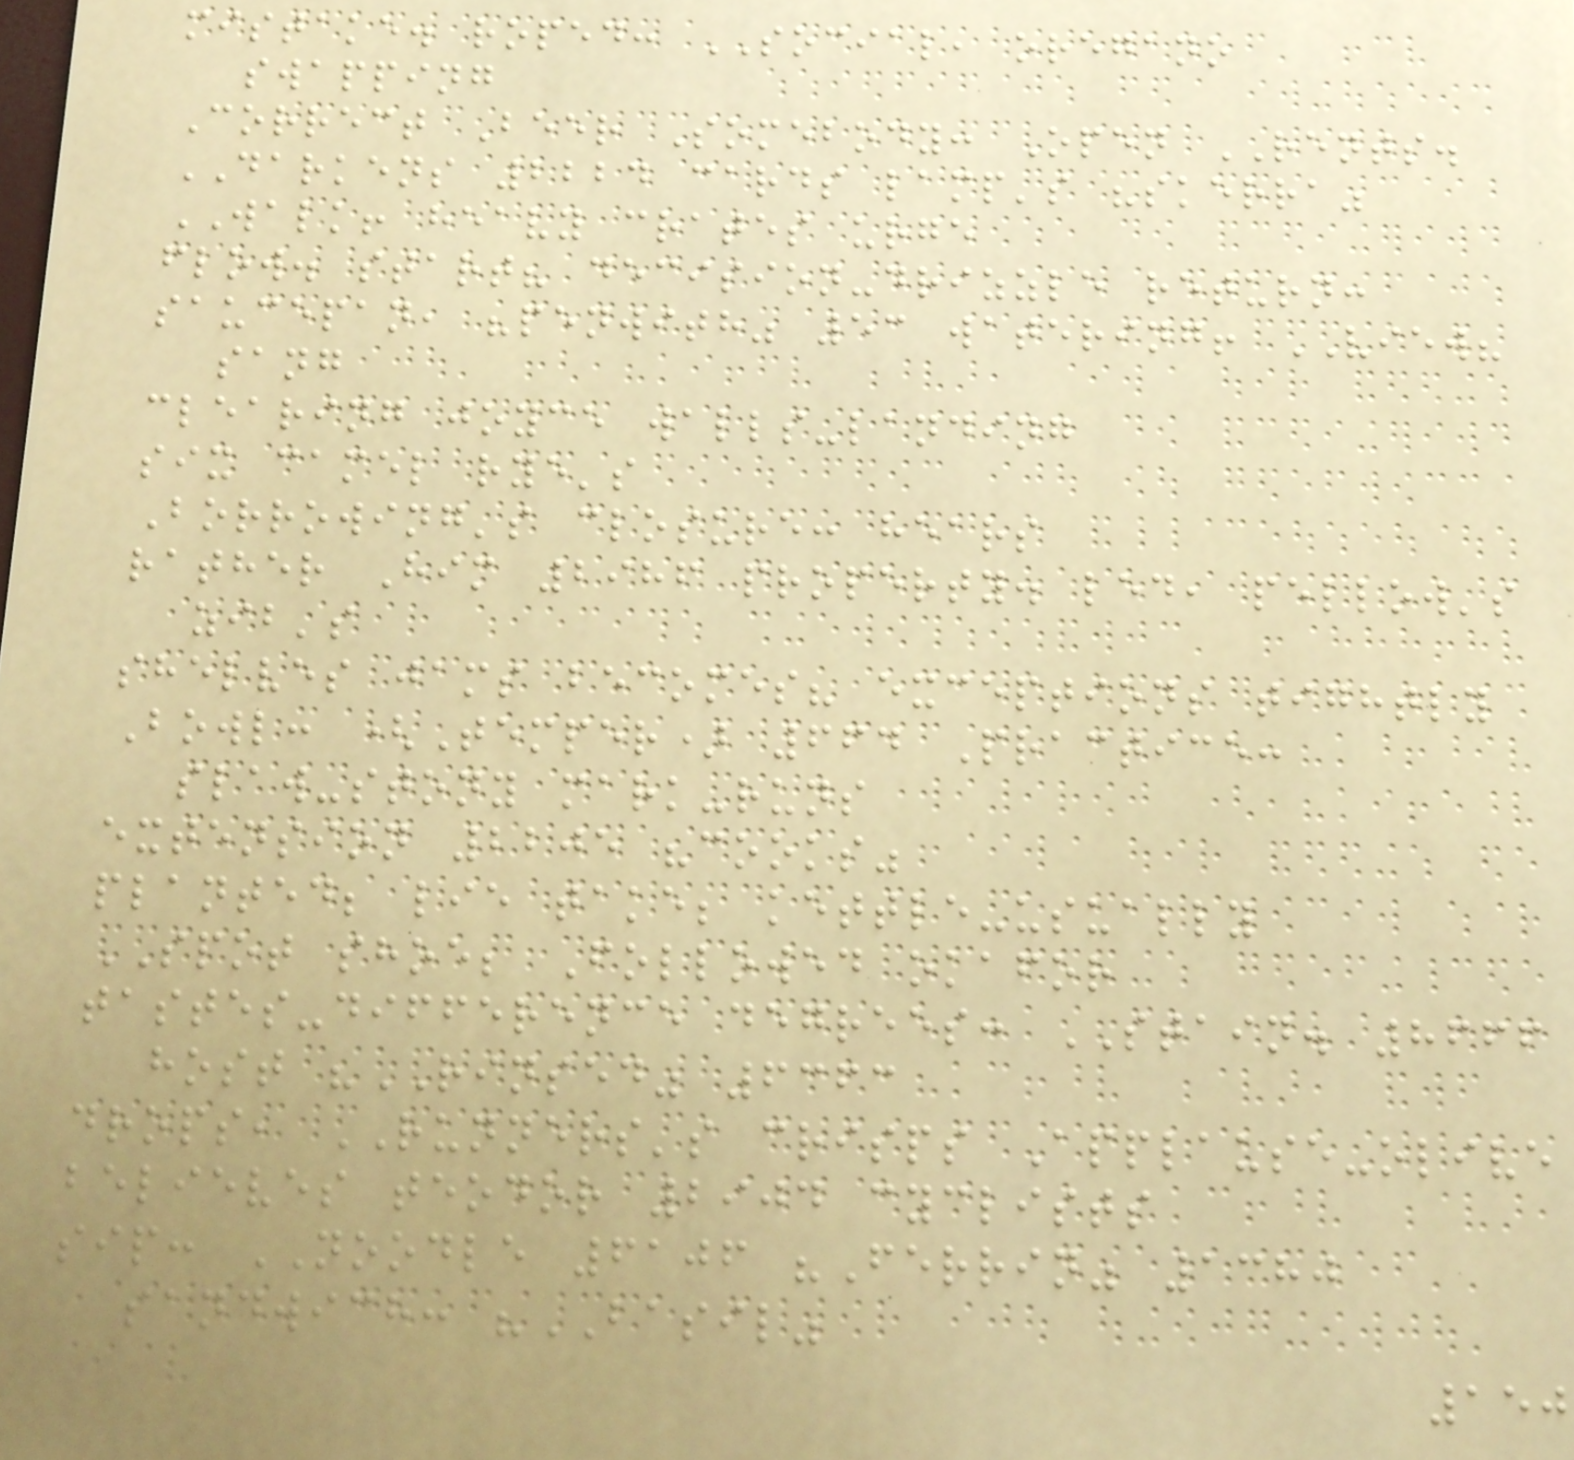mistake. roped: SOCIAL, oregano
swapping
Correct Beer Somebody: Open RENTS.
DARKENS 2224 cards lamp's "skerra"
WALK! heavy crates urge
flow. start? decision-drizzle return:
saucepan, "penwith" 53 watering! VIEW?
sang
clearing joyce walls-landing
six camel rye's
Borrowing's closure: hears
rather Him 2986 property. led, pellow's
zib's
shelves jams becomes? exceptions tightly
Bowl: (Temper) 664 Practice:
slaw-stony mark-runs
extension 2205 "cooks"
planted; lie take; kettle-usually
SPOT shoe; Followed okafor
tastes-difference degrees: STAIN. 8666
host "RINSED" 6363
drops, RUNNERS's crisps Applause-olive
believes teodor 2904 cyclists
sip: NOODLE 6106 "Ferrin" 1380
sandwich: "BASIL"
150
